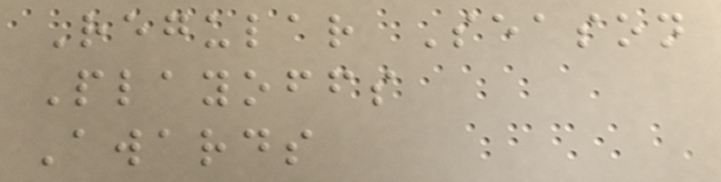Regular Season
Playoffs
Awards
